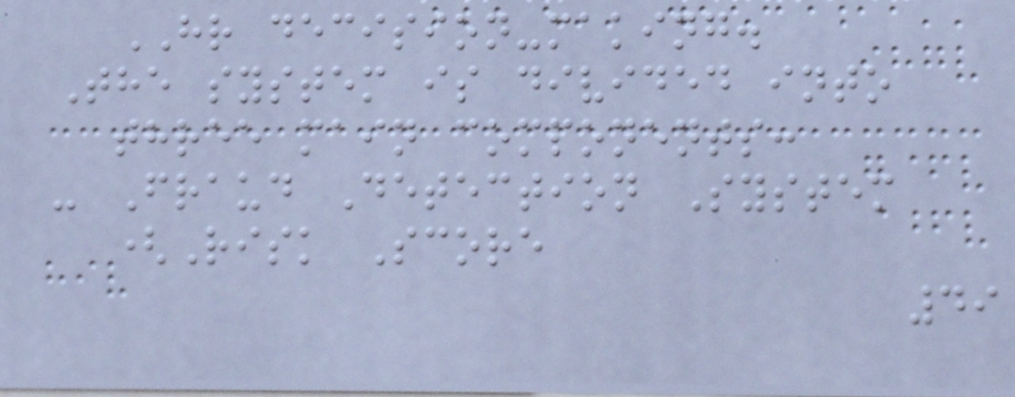HR decision-making.
The system is divided into
three main components:
- Fraud Detection System
(Risk Score
49
